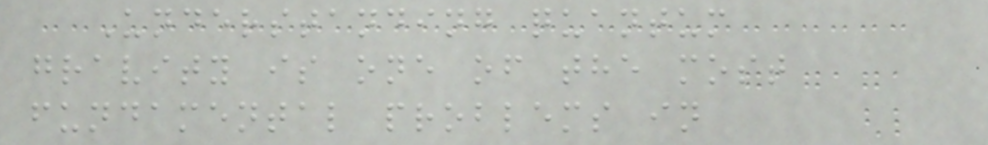Understanding quantum
gravity is one of the most
fundamental problems in
